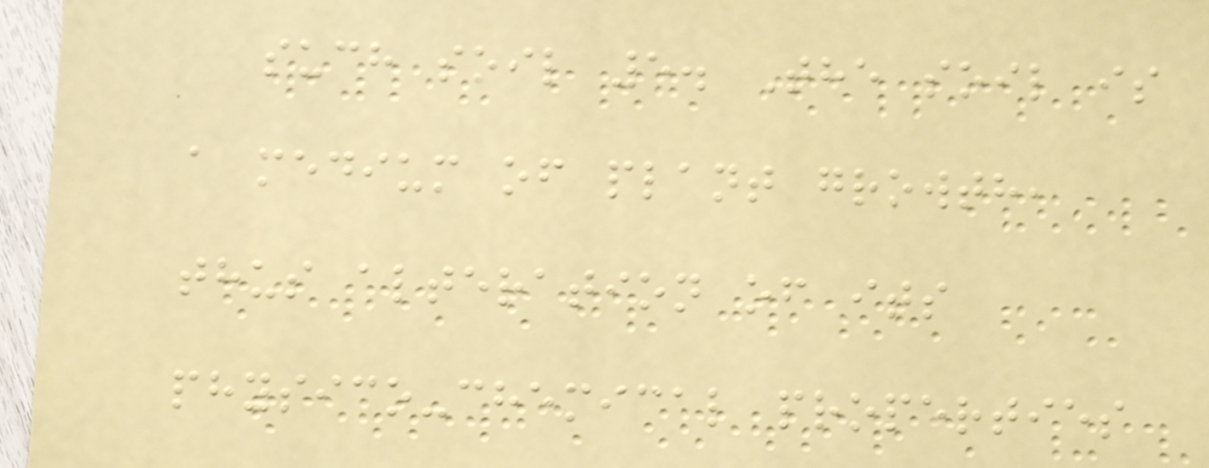such soil 5. The soil is
a medium of plant growth,
thus alteration of its
physico-chemical properties
